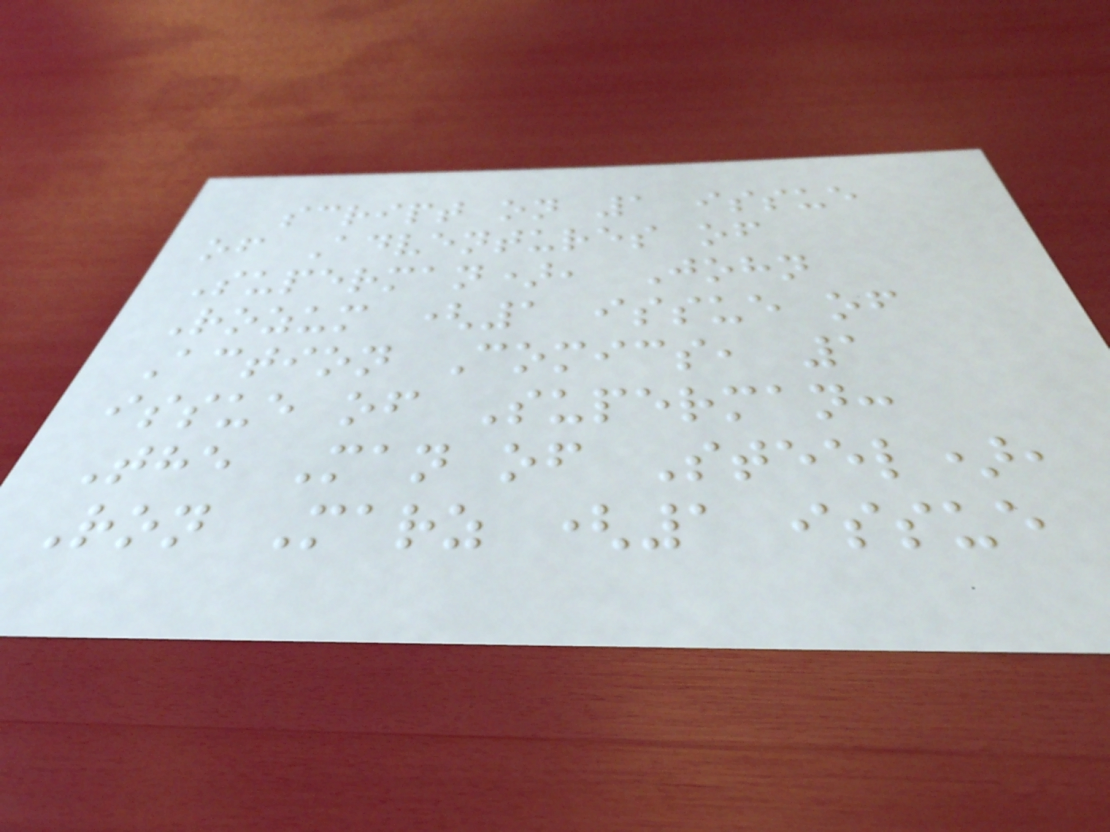script on 1 issue
of Adventures of
Superman), John
Rozum (1 issue of
Action Comics, 1
issue of Superman:
The Man of Steel),
Ron Marz (1 issue
